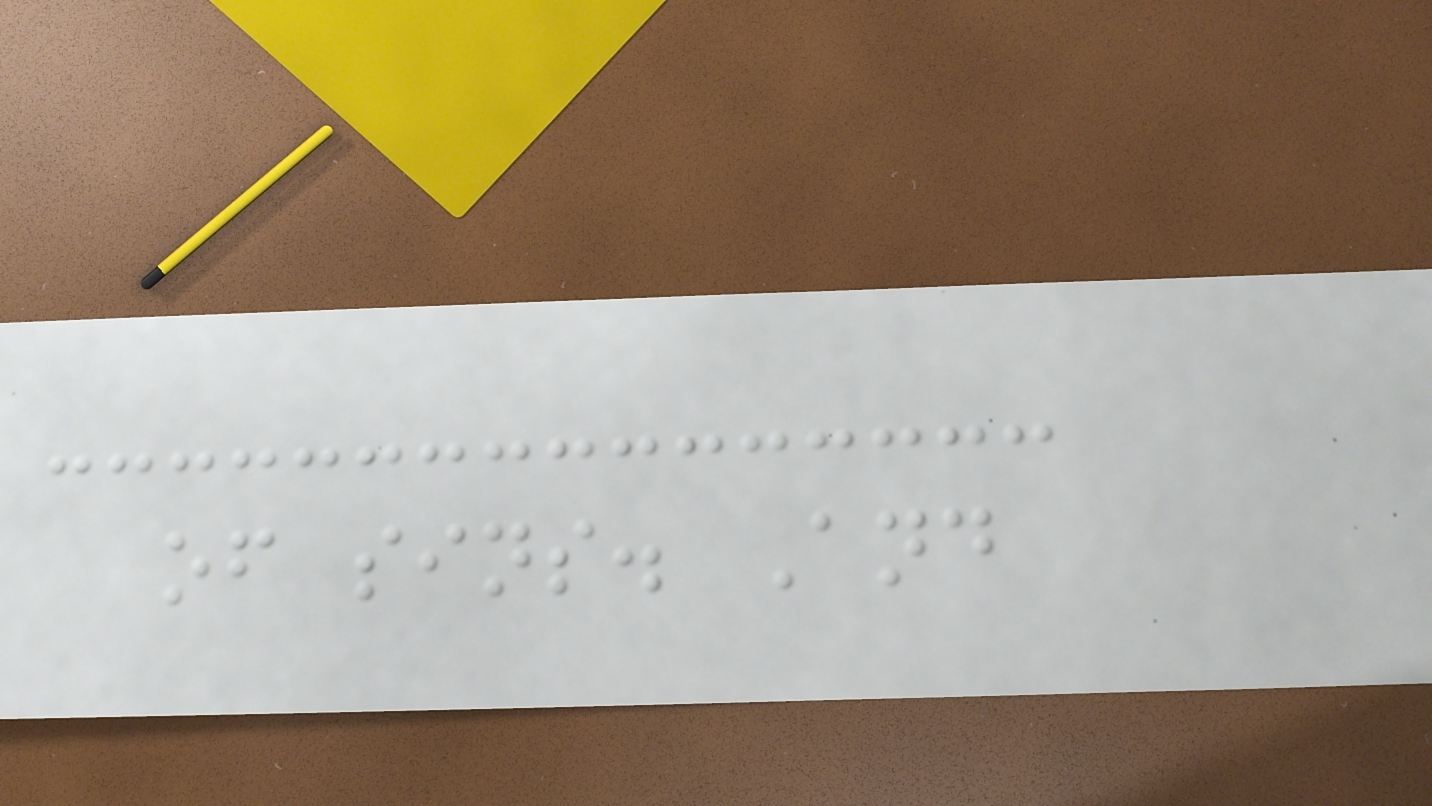of sins. And
